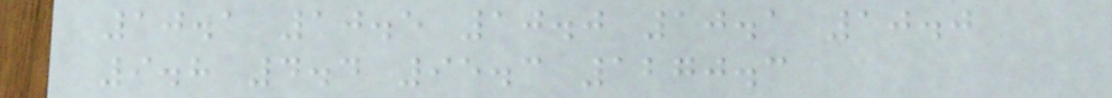10.1 10.5 10.0 10.1 10.0
9.8 4.4 95.3 1270.3
